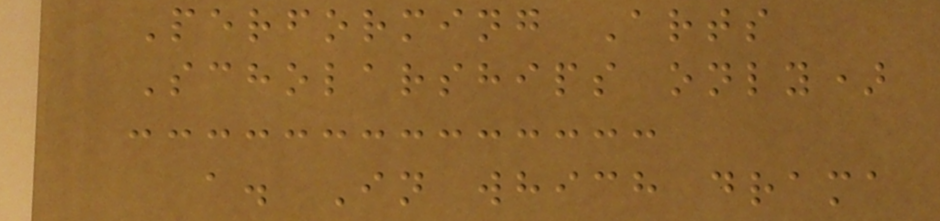Performing Arts
Scholarships only)
a. In which drama
